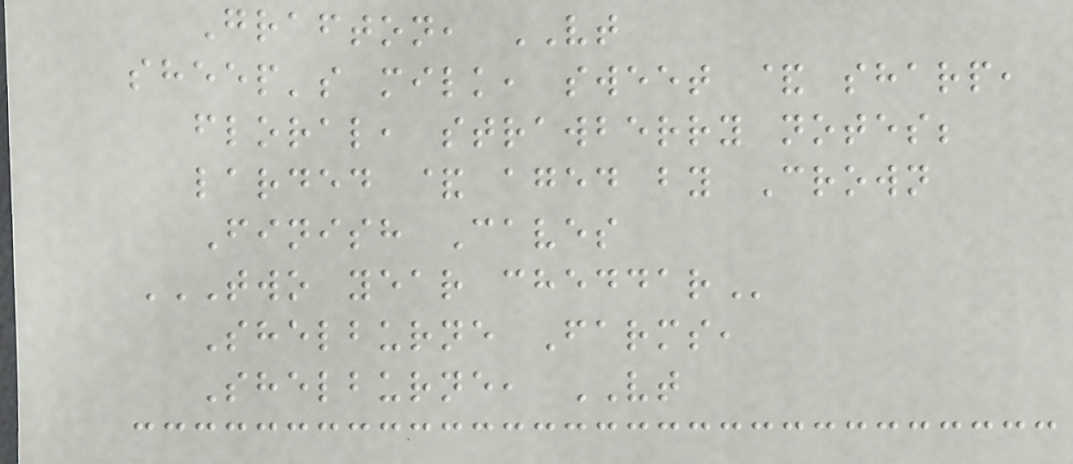Grafton, VT
sheep's milk, sweet & sharp,
floral, strawberry notes;
larded & aged by Crown
Finish Caves
TWO YEAR CHEDDAR
Shelburne Farms,
Shelburne, VT
